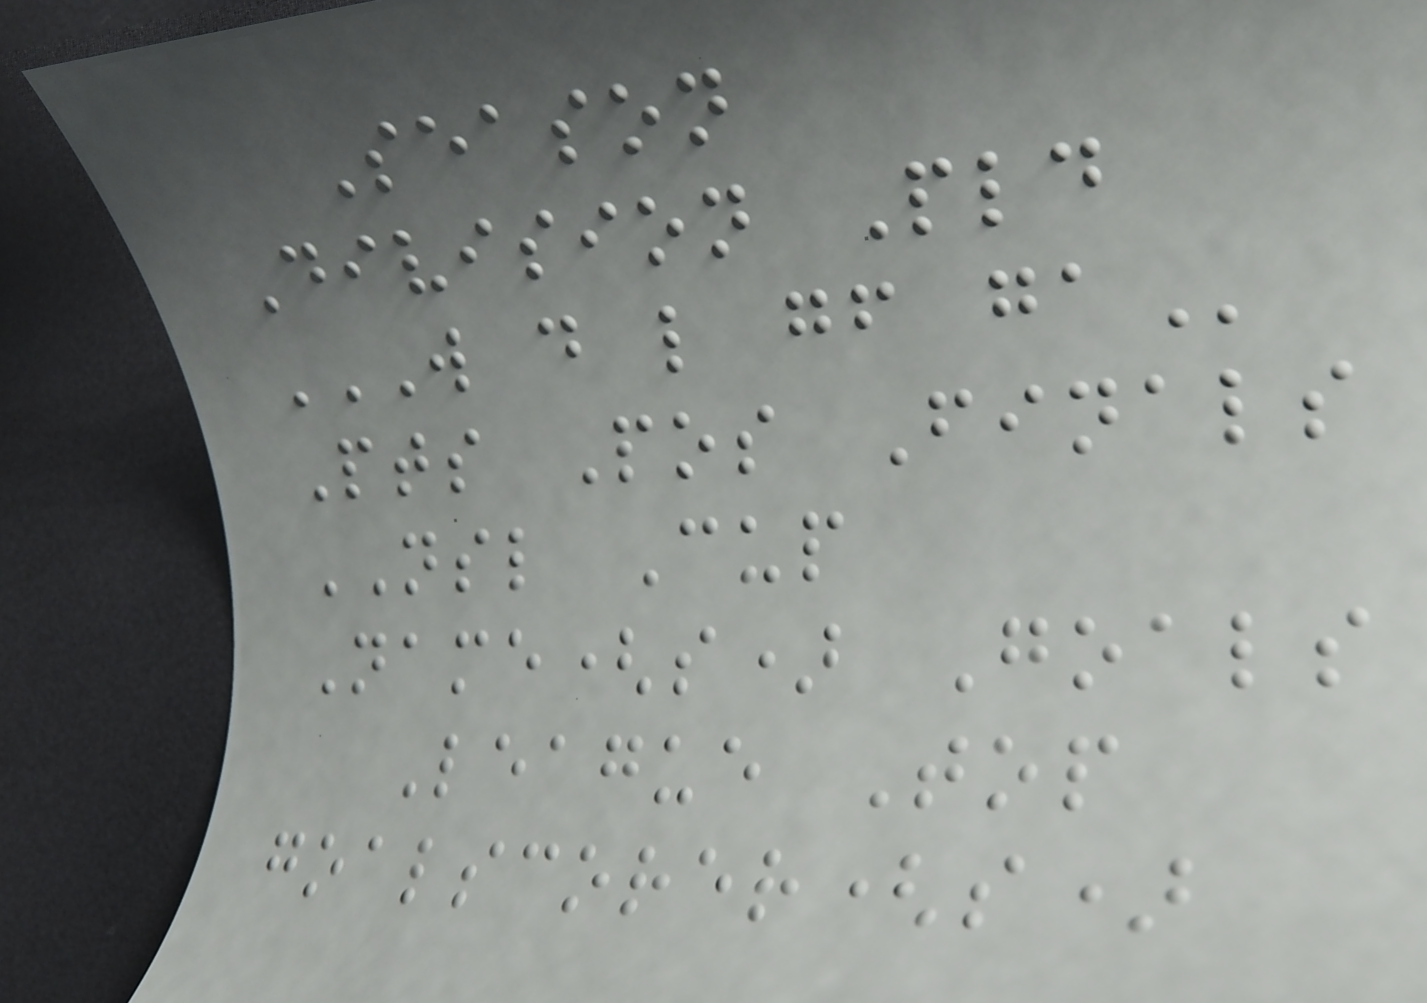Season
Division Pld
W D L GF GA
Pts Pos Finals
NSL Cup
Name(s) Goals
League Top
goalscorer(s)
